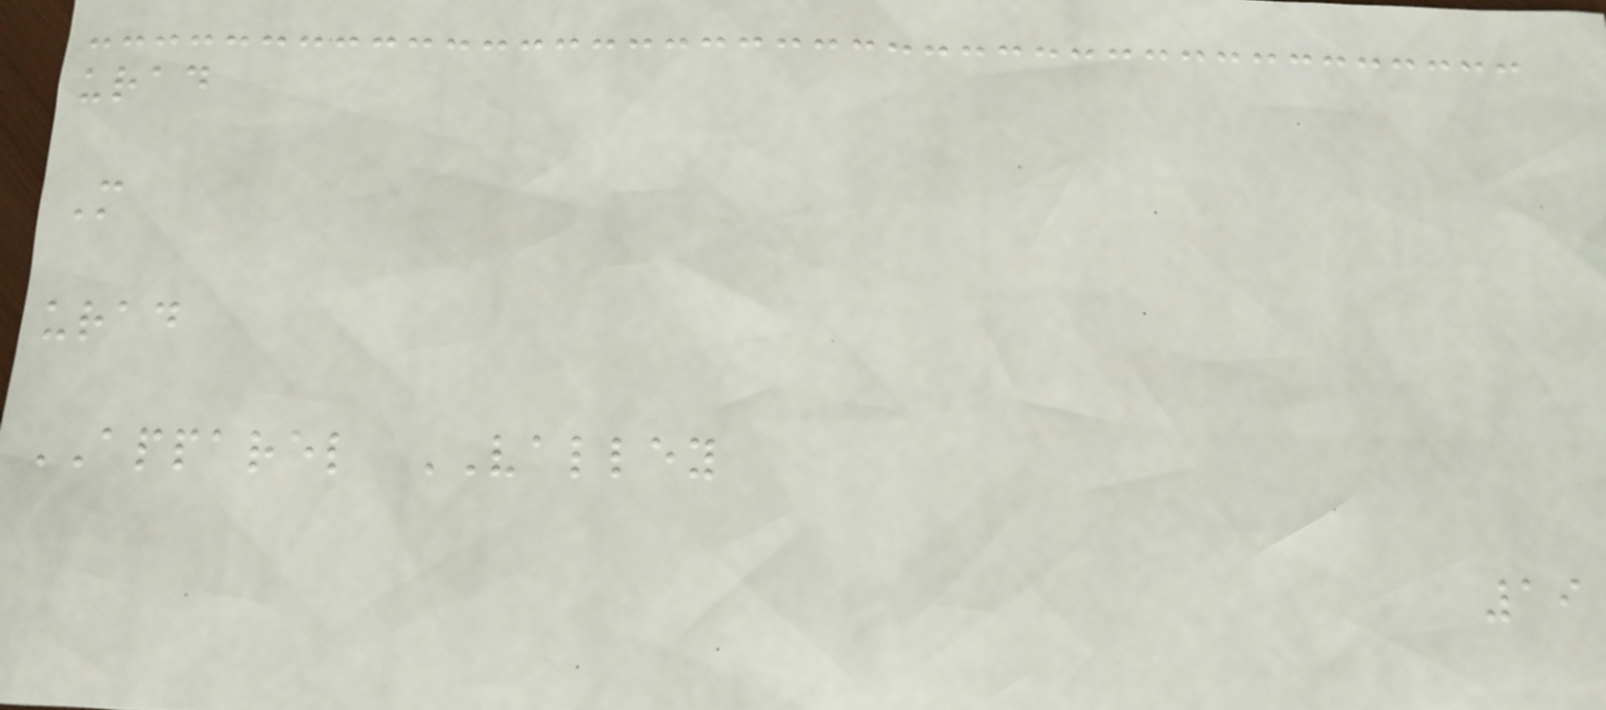urad
M
urad
APPAREL VALLEY
19
